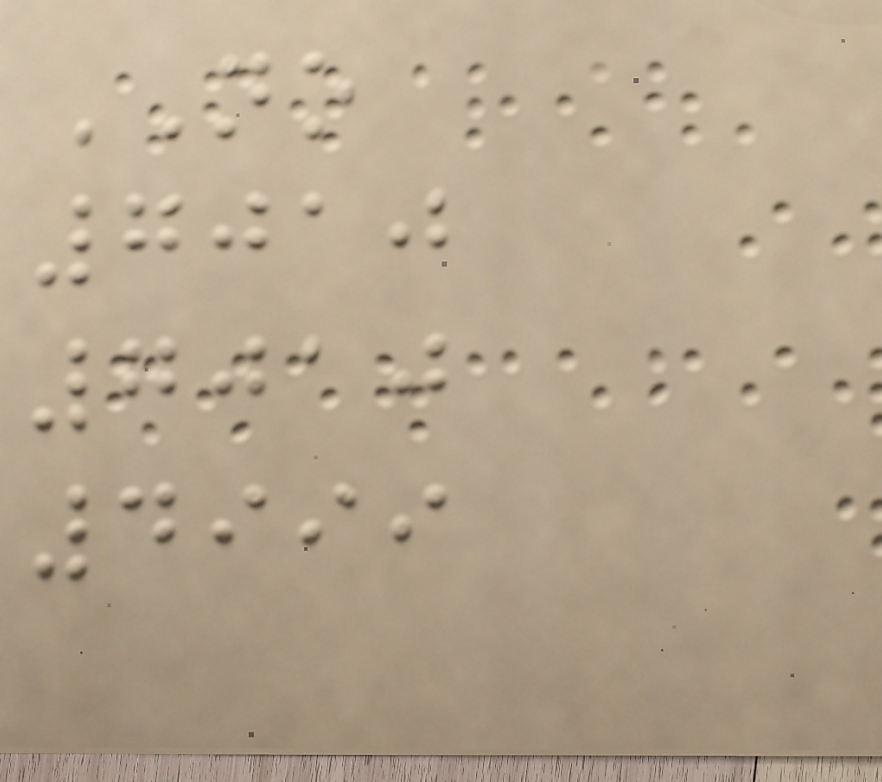NO
7010
7010
4999
